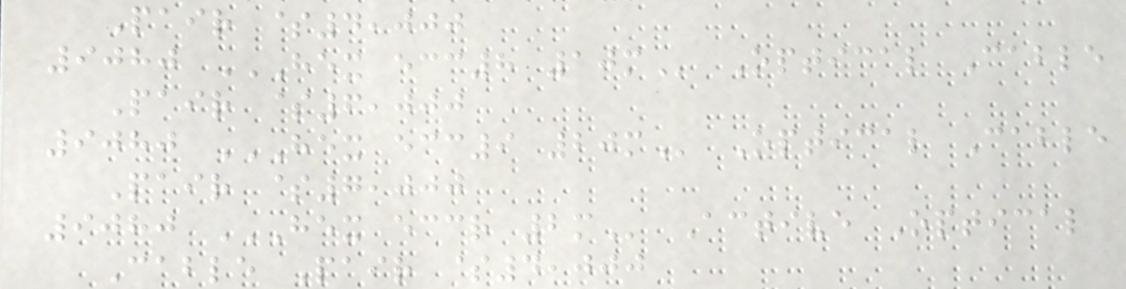Pair $4,000
9080 HEX ECC8 10M Optical Cable
Pair $6,000
9080 HEX ECC9 20M Optical Cable
Pair $7,000
9080 HEX ECCR 2M Active Optical
Cable Pair $4,000
